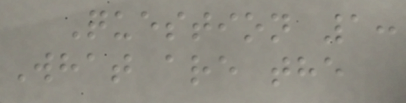Question 1:
What are the
